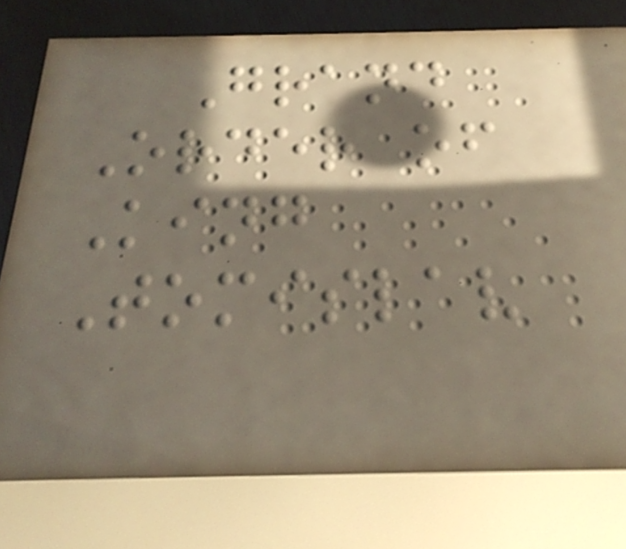Grand
Order of
King
Tomislav
